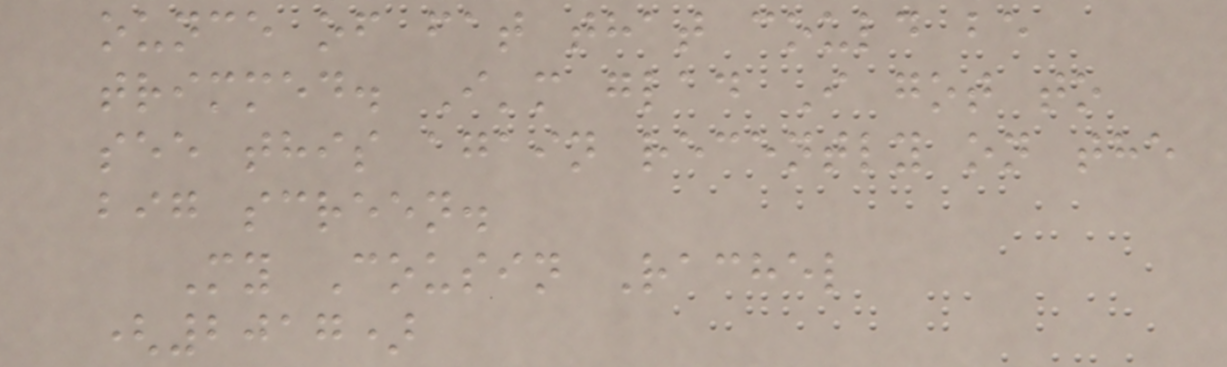ounce of fat that could be
trimmed. I'm glad I got to
see this again recently on the
big screen.
My Cousin Rachel
(2017)
